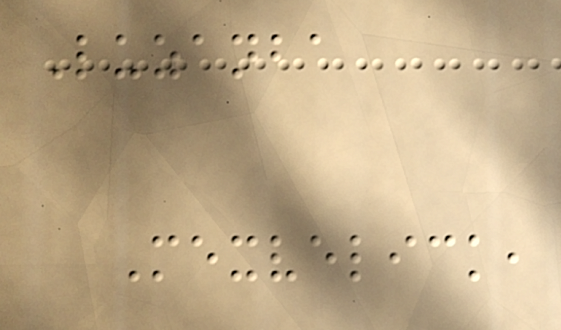Luzanba
Mexvelick,
